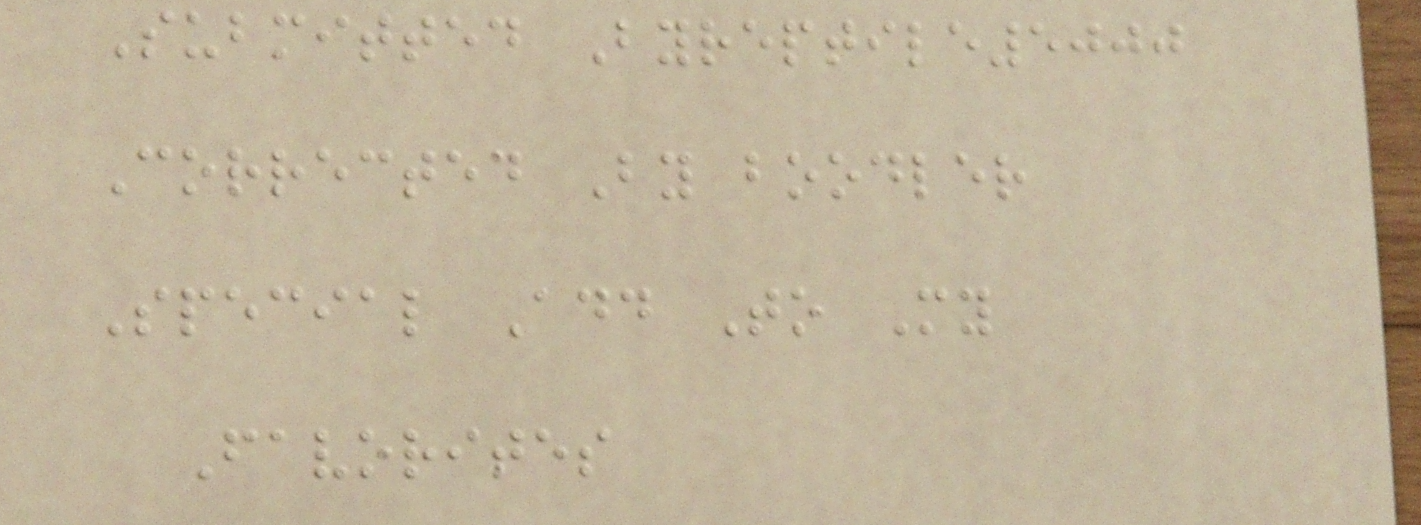Submitted Byreptile5000
Corrected By boodler
Special Add To My
Favorites
